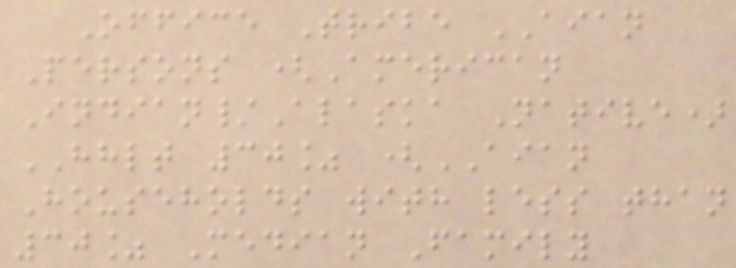Office Tribe AIAN
Persons (American
Indian/Alaska Native)
HHLT 30% (AIAN
Households with less than
30% Median Family
